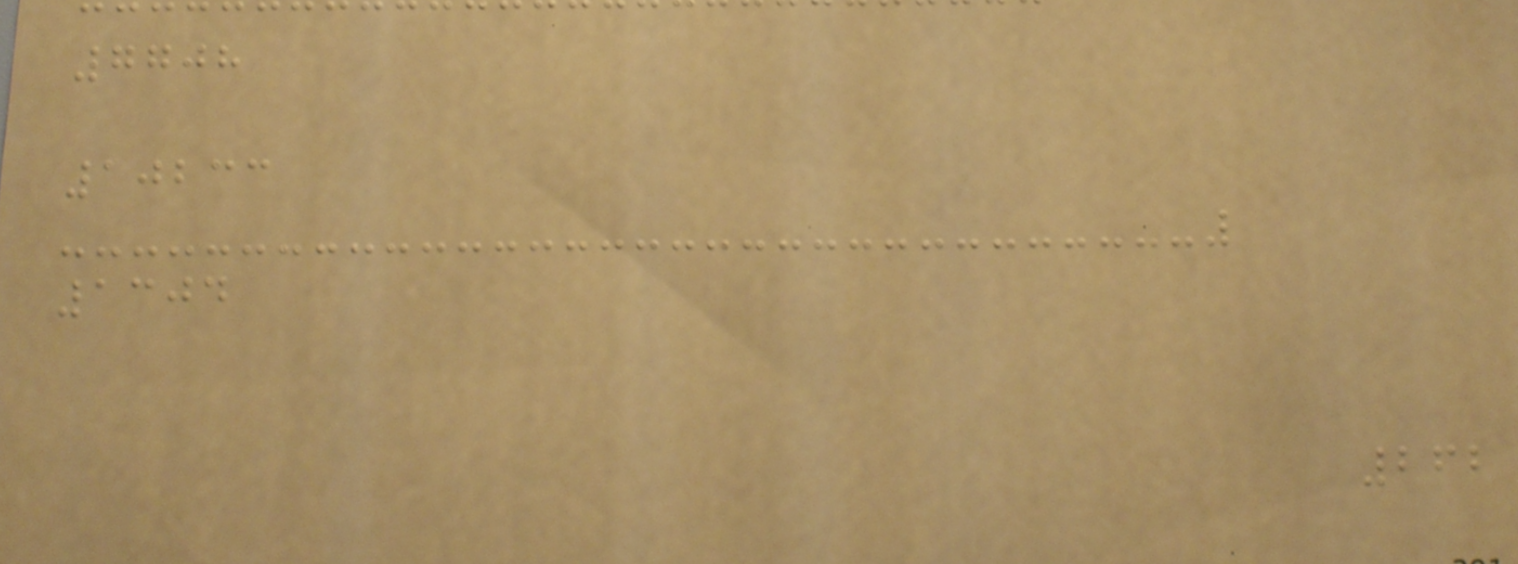7708
10233
1304
262
